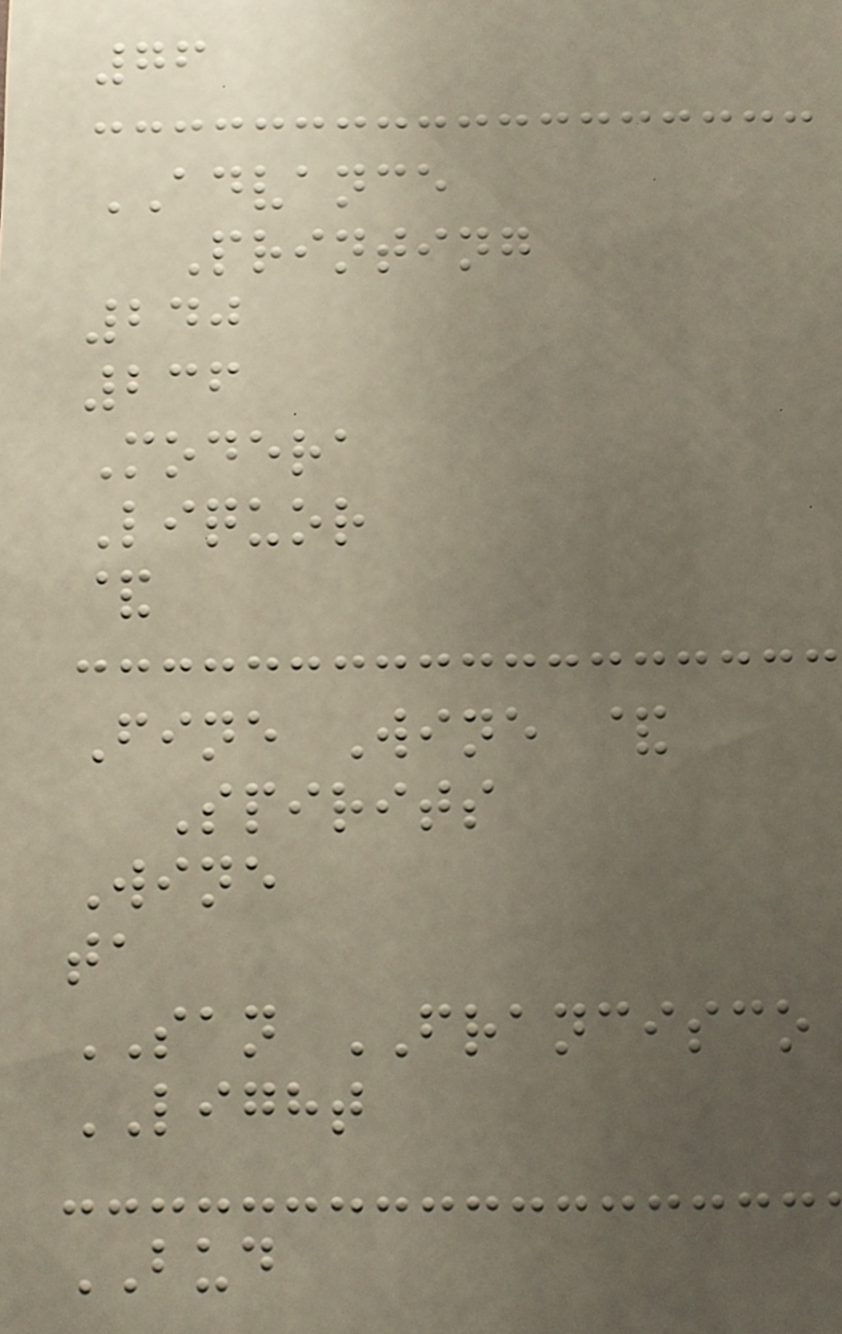76
ADVANCE
Printing
240
236
Modera
Liquor
&
Fine Wine &
Spirits
Wine
ta
SAN FRANCISCO
LIGHT
BUD
